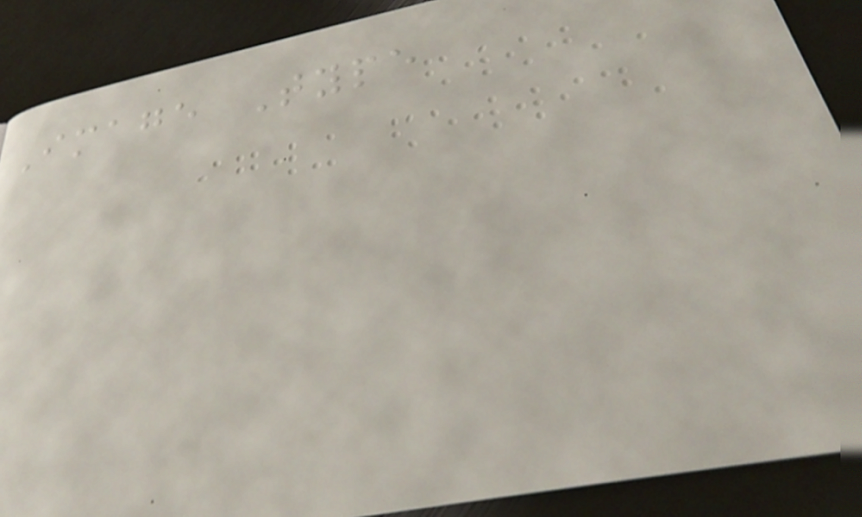Image Type
